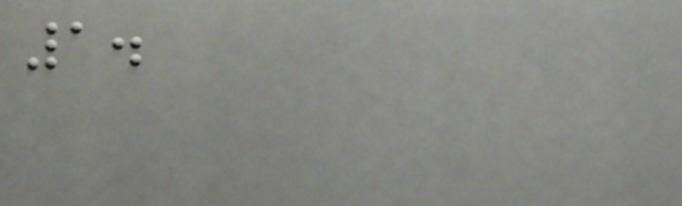1.
